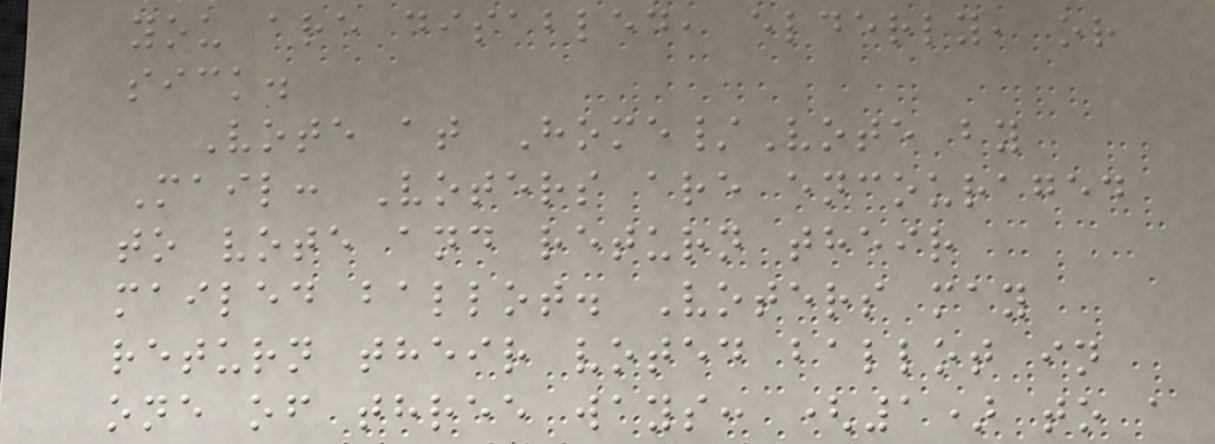you are disabled, elderly, or
sick.
Vote at Home/Vote by
Mail: Voters are encouraged
to vote and return their
mailed ballot. Voters may
return their voted ballot in
one of three ways: (1) to a
